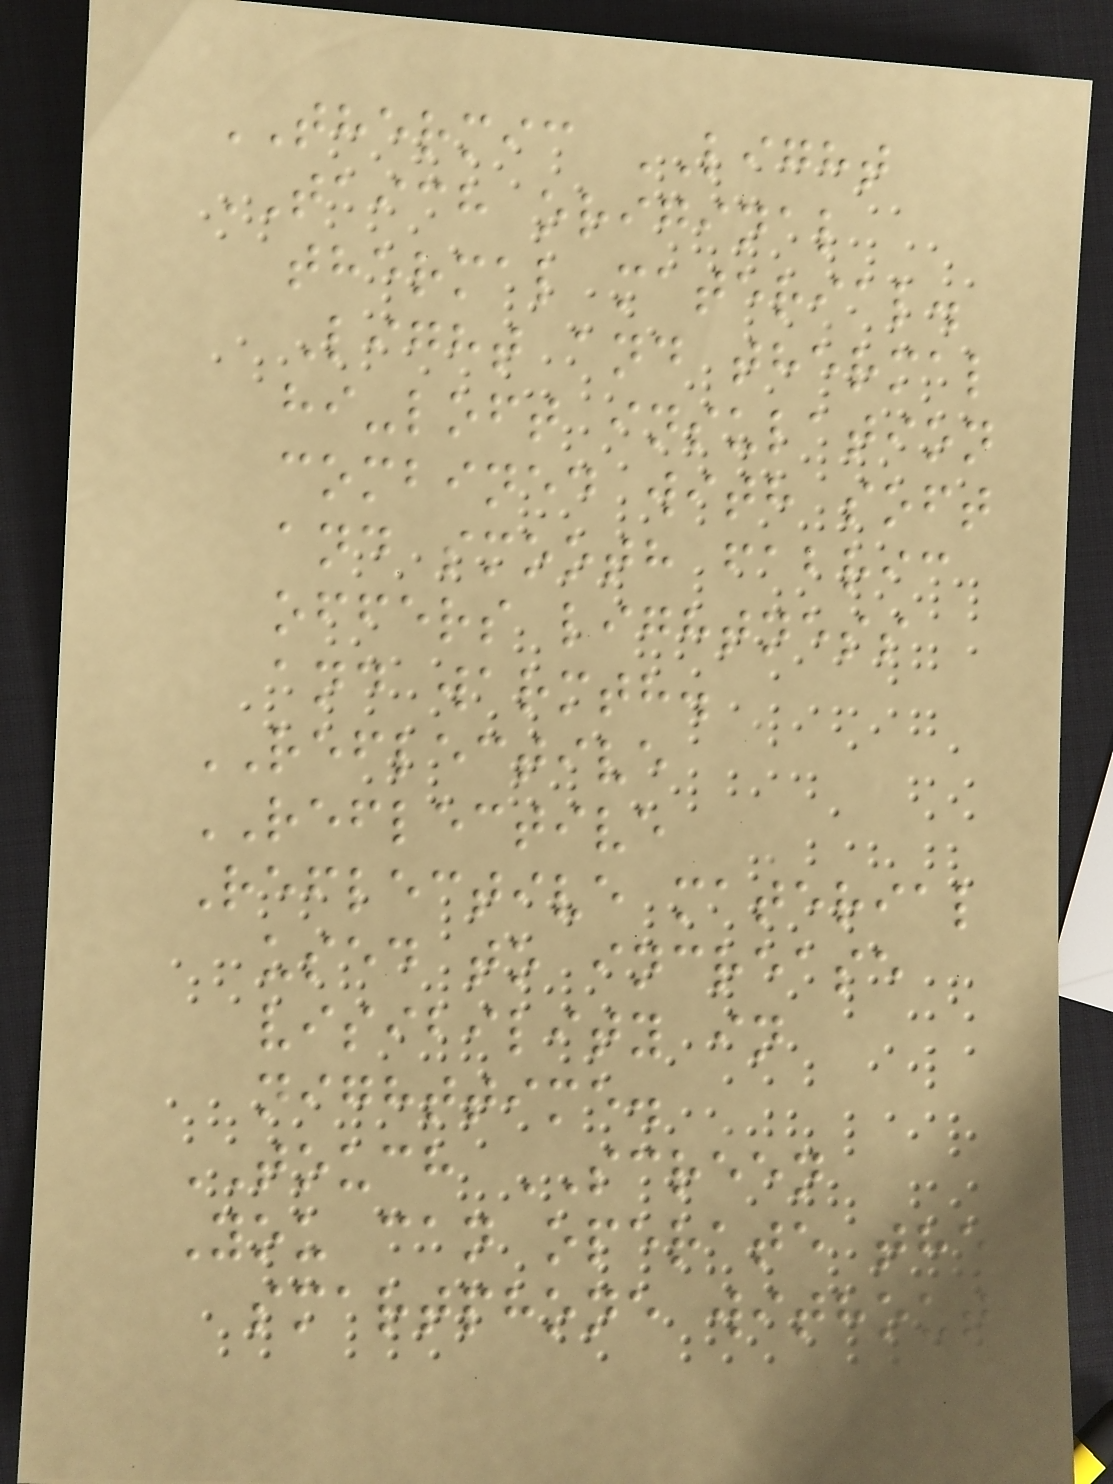THERMIC LIGHT
TAICH original
thermal material.
Light and thermal
hi-loft insulation
combined with soft
and smooth fabric
offers lightness
and warmth.
REFLECTIVE
REFLECTIVE
Reflective material
used to increase
visibility in
nighttime.
TOUCH SCREEN
You can operate the
smartphone without
